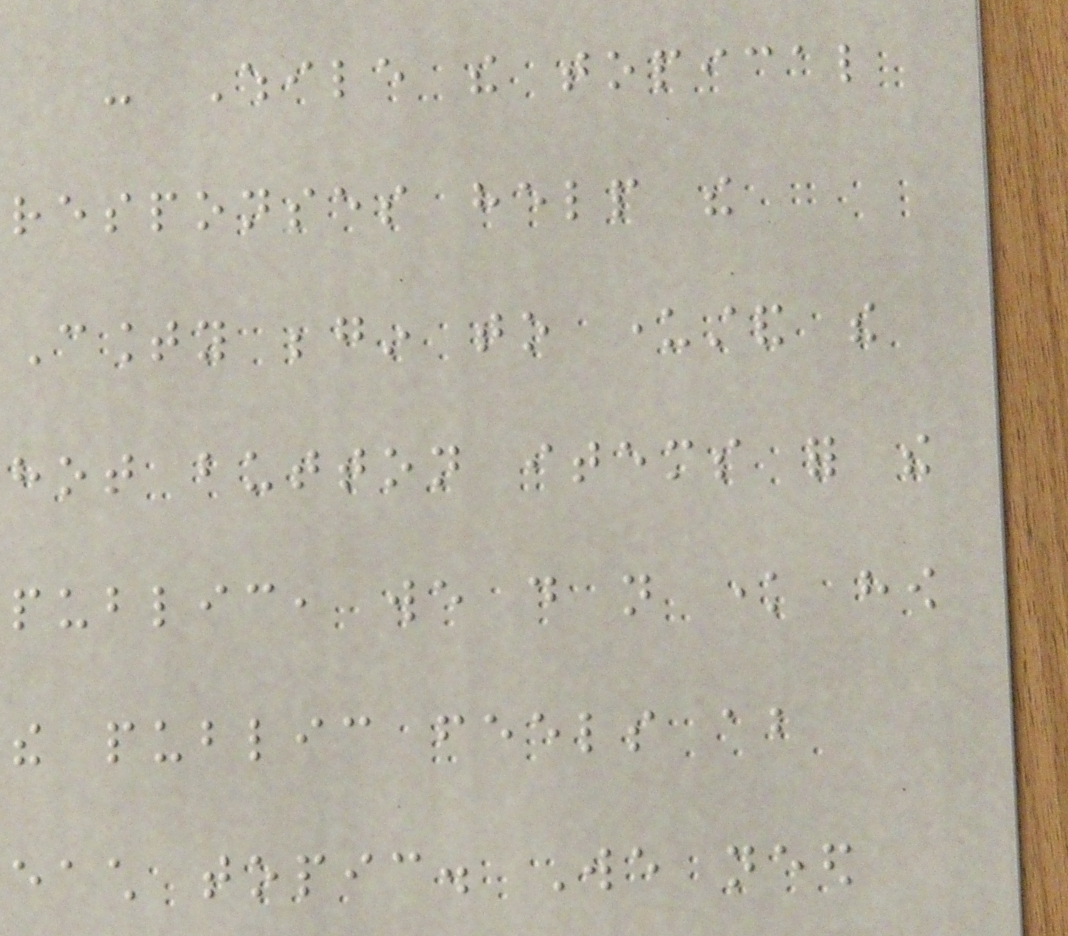- While the topical
responses help the
County begin to understand the
hot button items for the
public, we do not know how
the public feels about
each topic. We need
